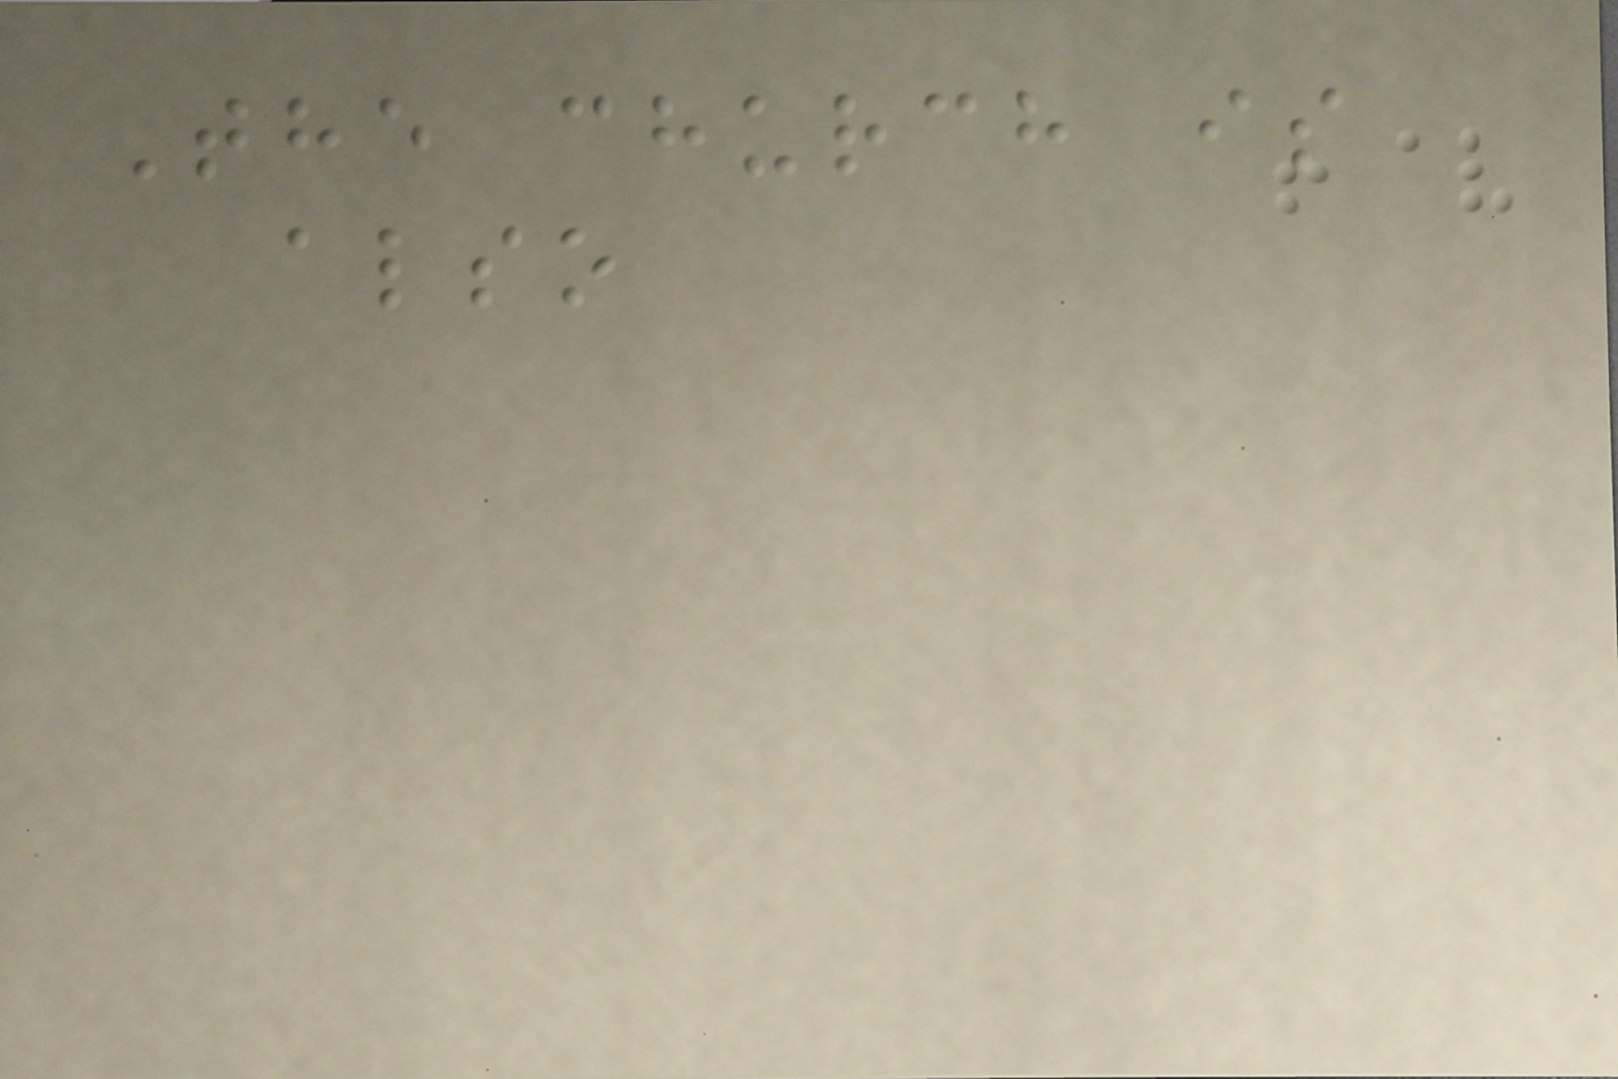The church is
also
